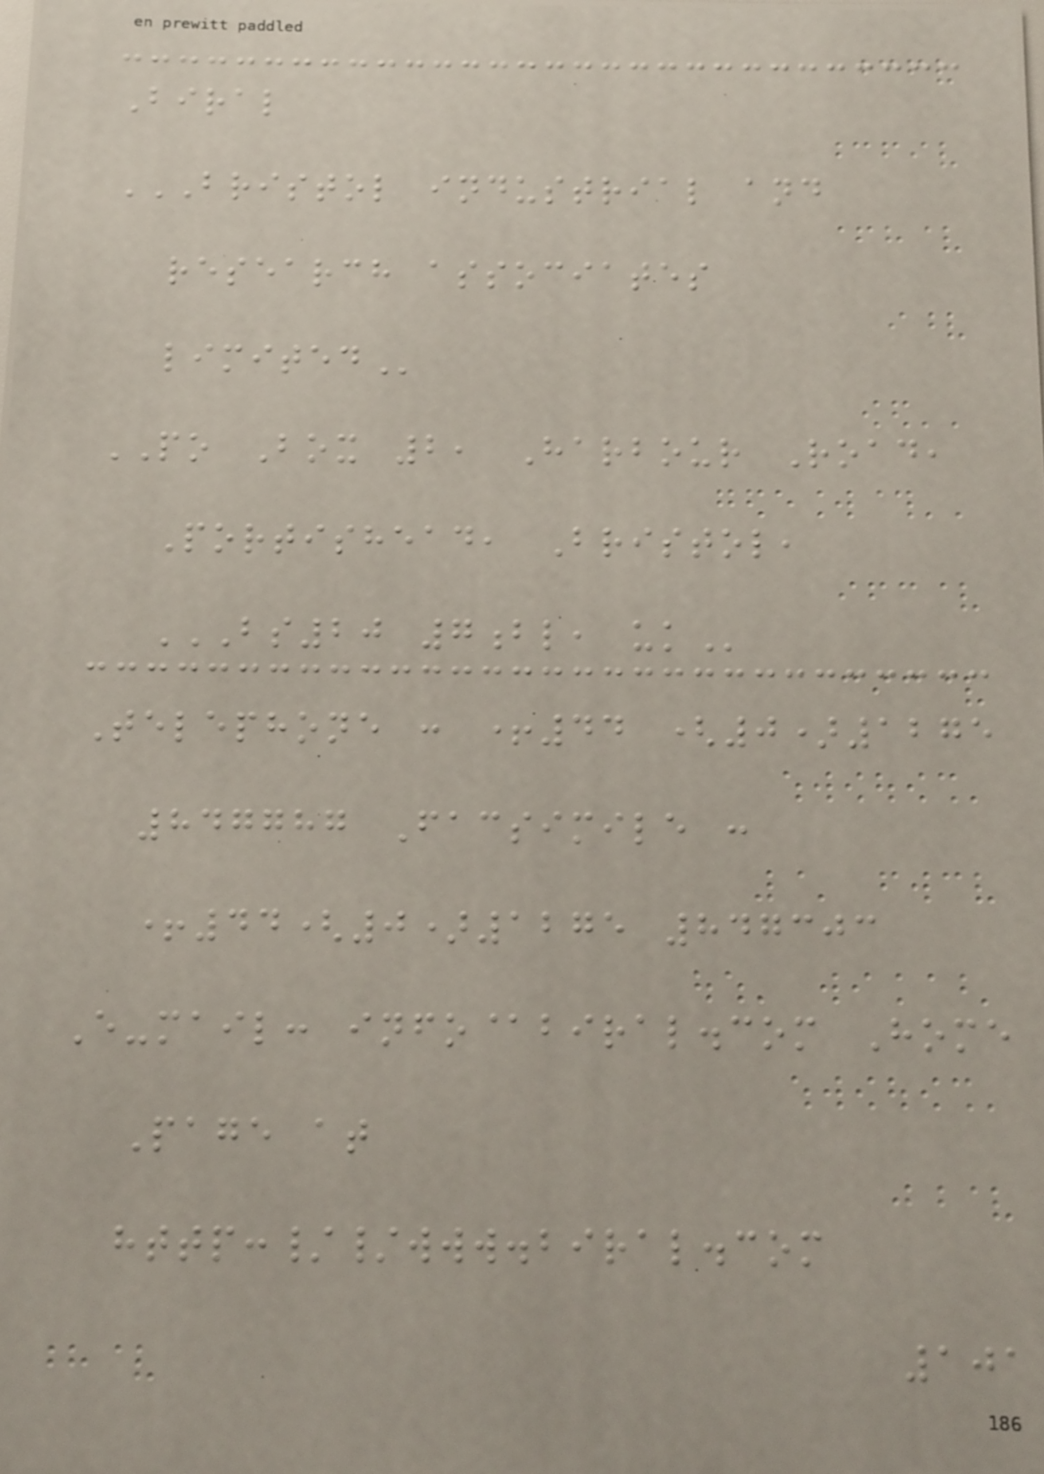Biral
BRISTOL INDUSTRIAL AND
RESEARCH ASSOCIATES
LIMITED
PO Box 2, Harbour Road,
Portishead, Bristol,
BS20 7BL, UK
Telephone : +44 (0)1275
847787 Facsimile :
+44(0)1275 847303
E-mail: info@biral.com Home
Page at
http://www.biral.com
101
